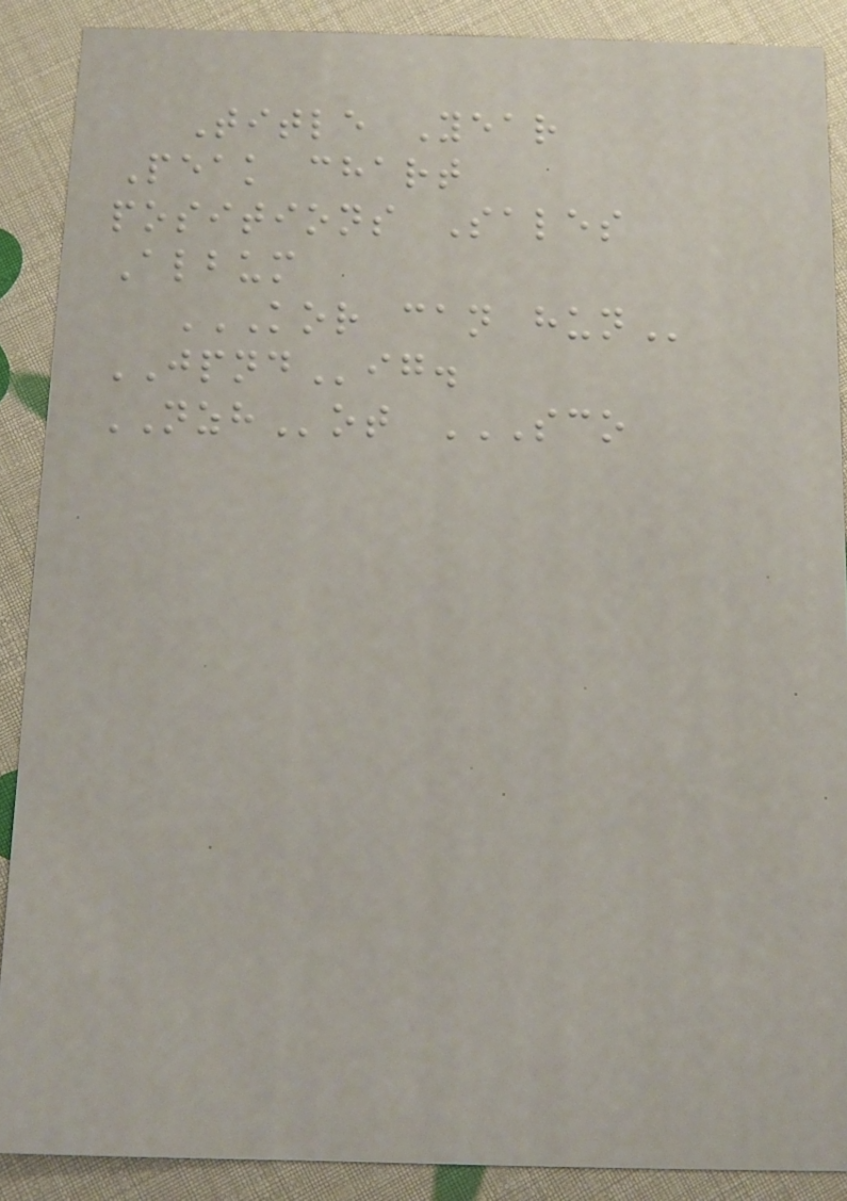Title Year
Peak chart
positions Sales
Album
KOR CAN HUN
JPNDig.
NZHot SCO
